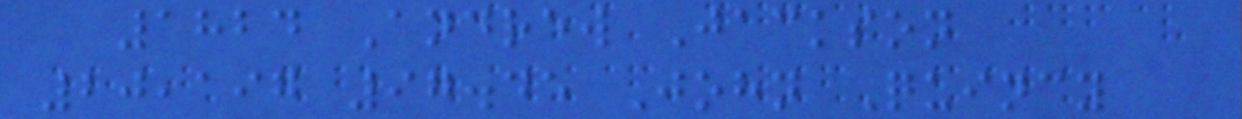1824 Andrew Jackson
20,197 97.45 John Quincy
